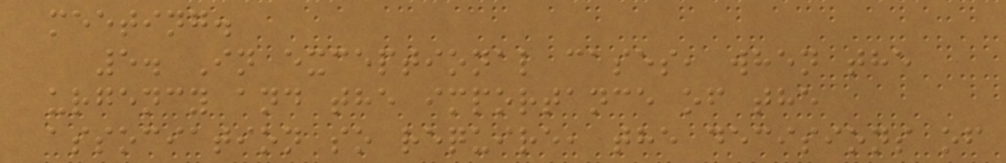meeting.
5. In exceptional cases, when the
urgency and the importance of the
association so require, the decisions of
